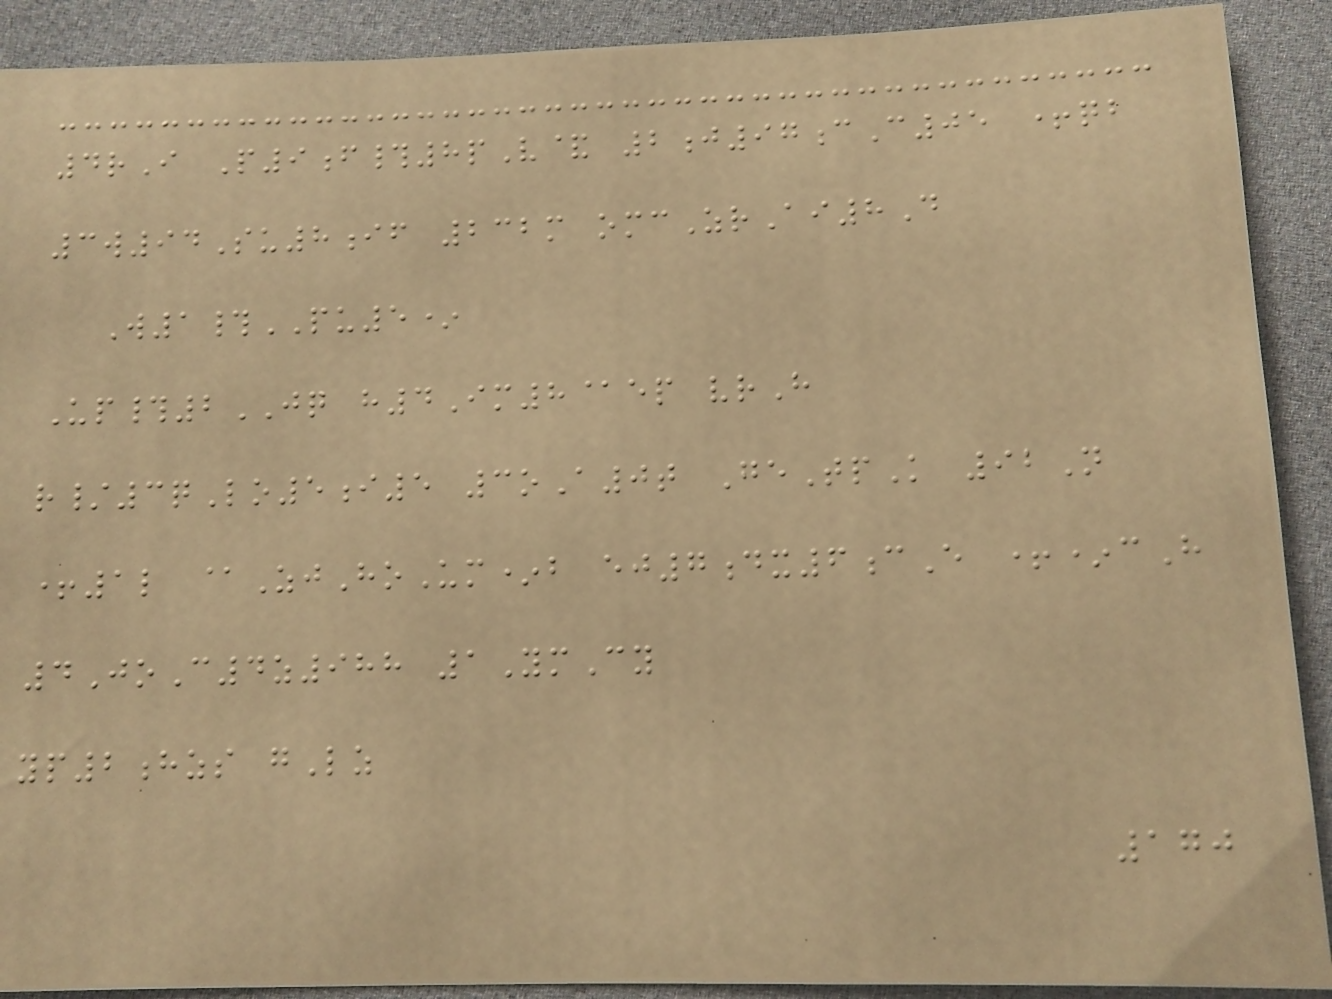4rI P9f#8pV& 2j97cC05 +qb
3w94Su8if 232m omcZrAi8D
W1#PU5*
Up#2JQ h4Im8@ep vrH
r/3qLo5i5 3oA0t GeTpK 92N
+1l @ZjHoUm*b ej7dx6cE +*cH
4JoC4z988 1YmCy
yp2hzs gLz
170
